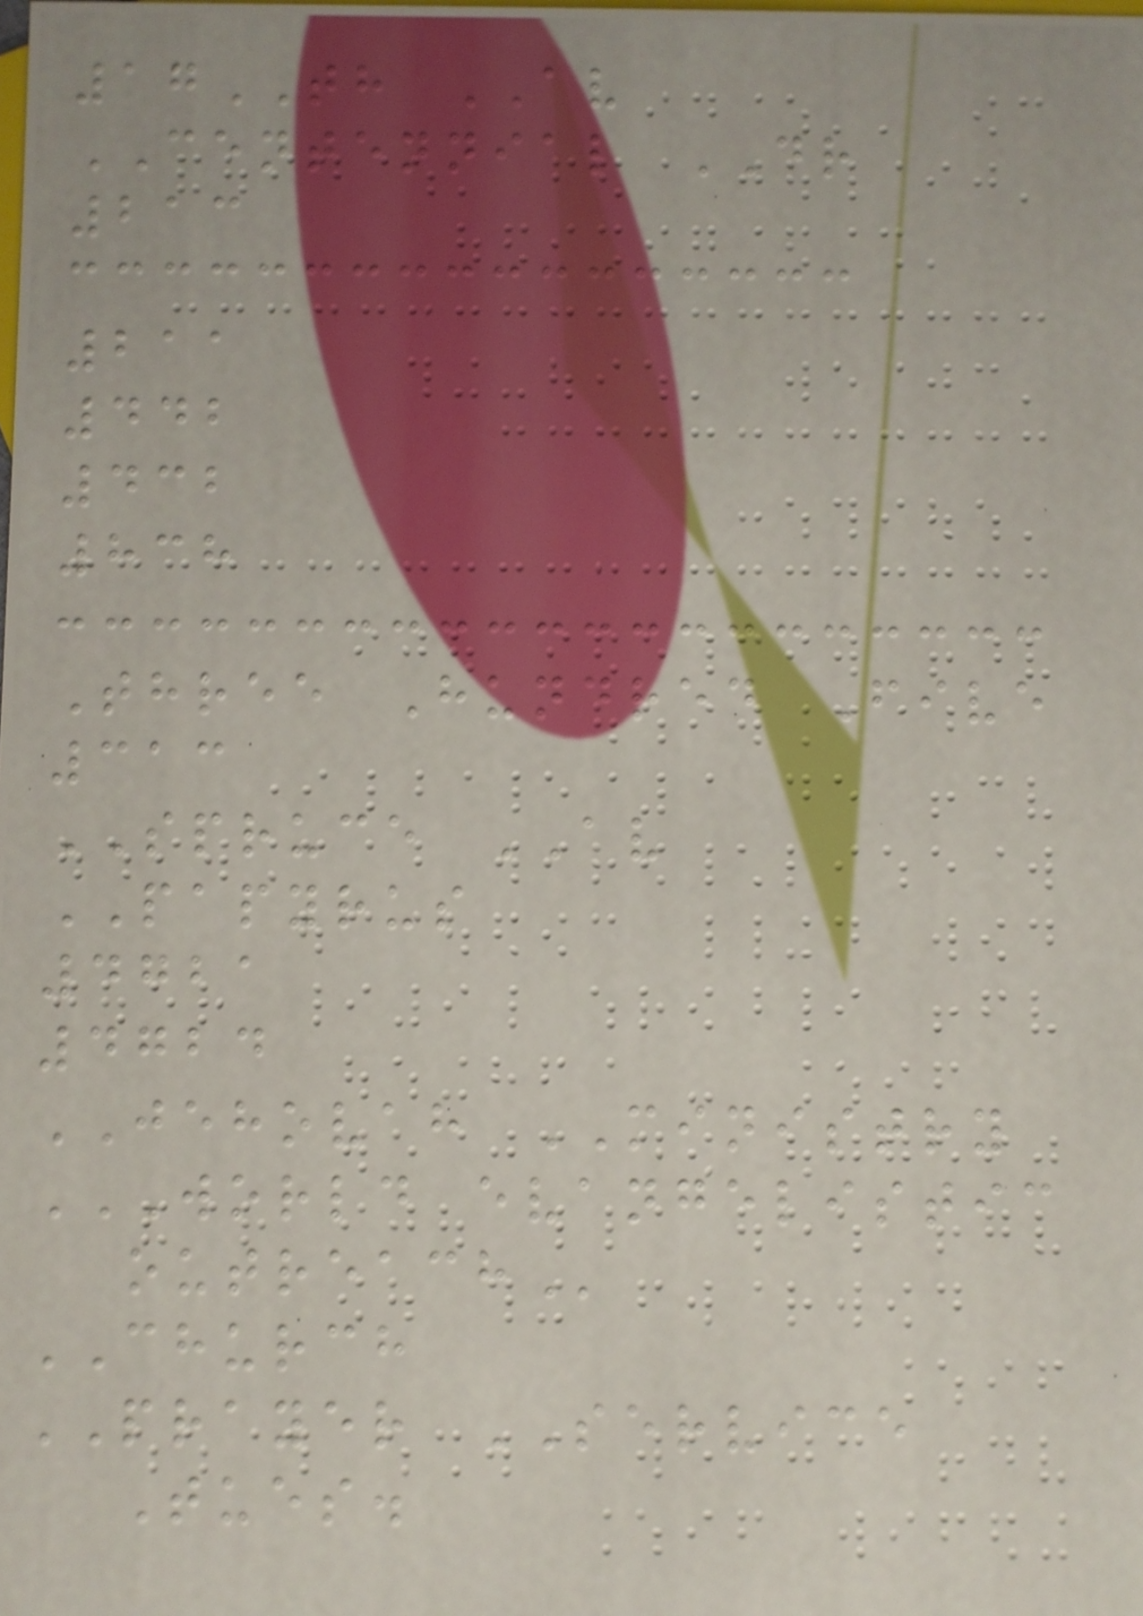17TH AV
CENTENNIAL DR
213
211
442
432
838
Three Hundred Five
313
SPRUCE AV
PAPYRUS
4721
4724
JEHOVAH MINISTRY
WORLD EVANGELISTIC
OUTREACH
CHURCH
PRAYER SERVICE
Tues.
